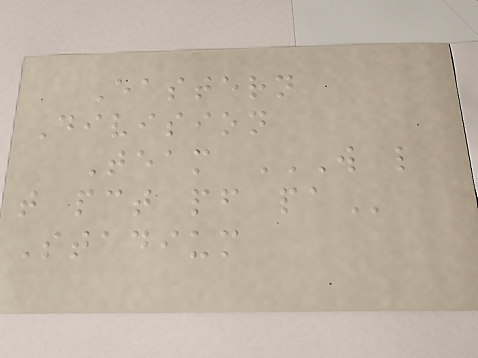Eastern
Division
Team W L
T PCT PF PA
Stadium
